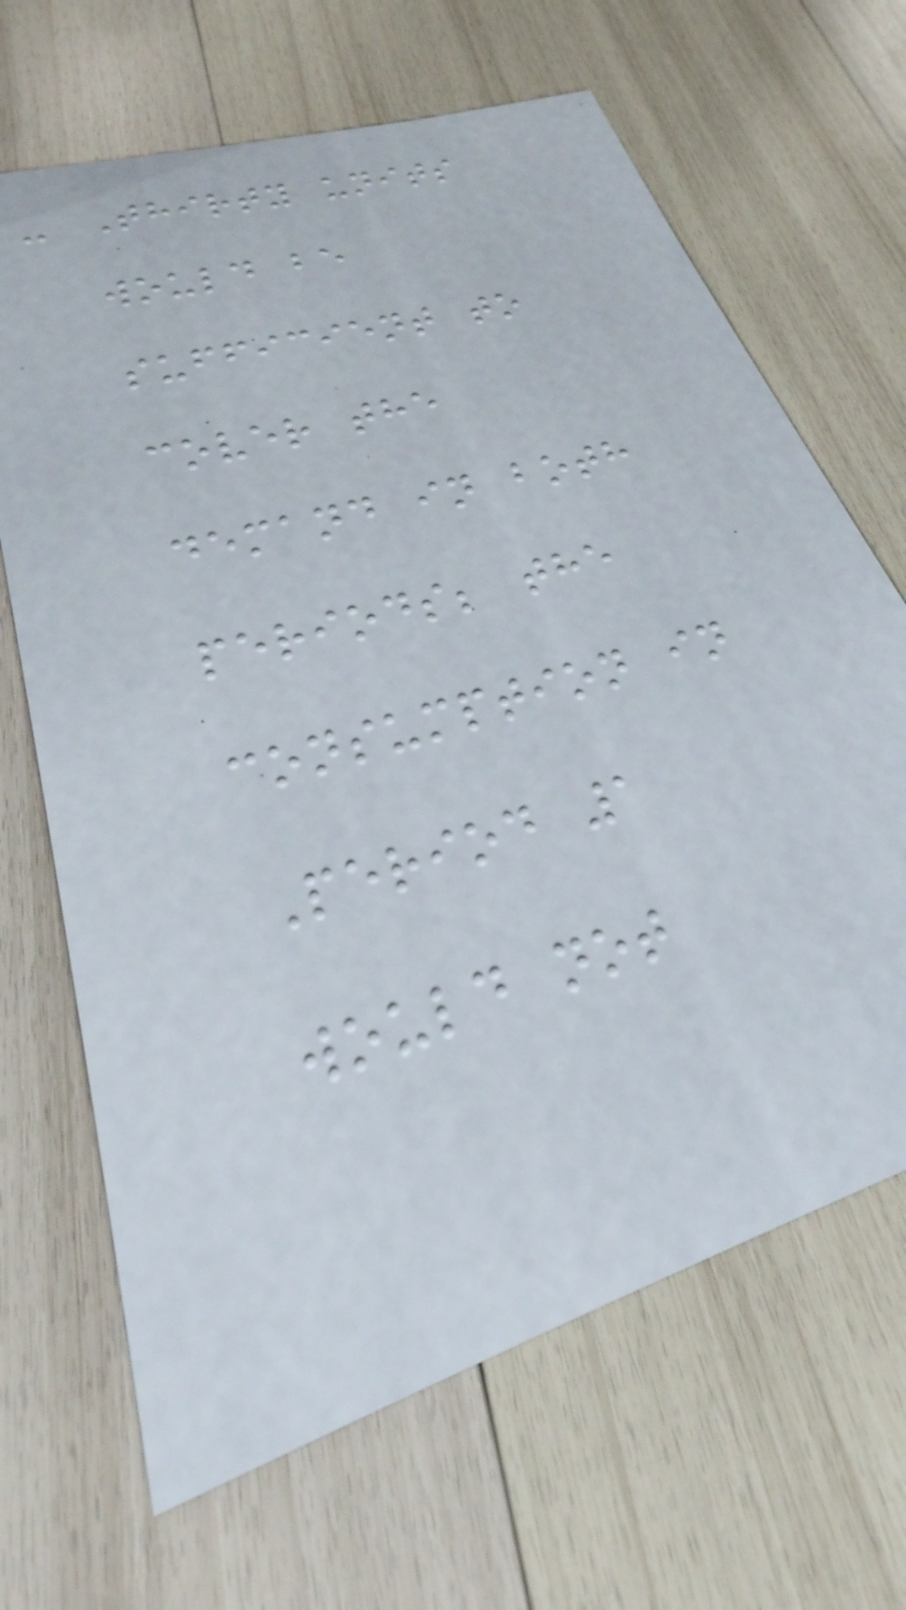- Thirty units
would be
sufficient to
cover the
demand in both
periods; the
consumption in
Period 1
would not
